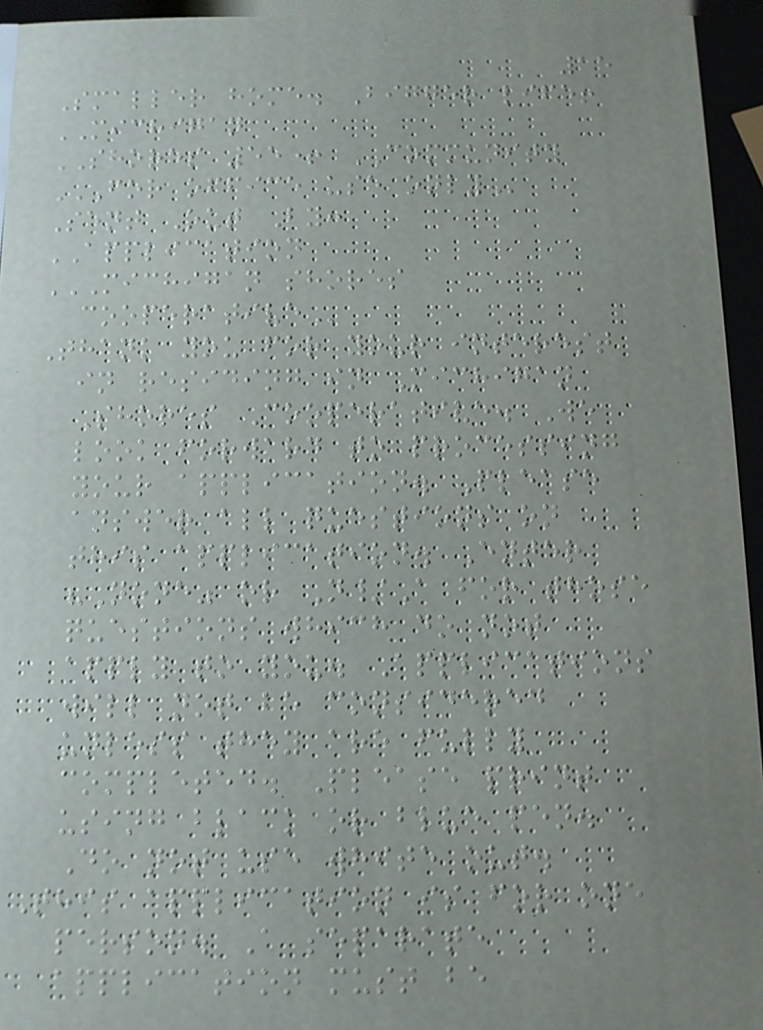15
Smaller home. Bigger life!
MICHIGAN
SHORES 55+ COMMUNITY
FOR OFFICE USE ONLY
Sent Out By:
APPLICATION
MICHIGAN SHORES
COOPERATIVE
Thank you for your interest
in residing in Michigan
Shores Cooperative. We
look forward to processing
your application. Please
answer all questions on
this application. Enter
"None" or N/A for those
questions which do not
apply to you. Applications
will not be considered
unless they are fully
completed. Please print
using black or blue pen.
Do not use white out.
This application is for one
person. A separate
application must be
